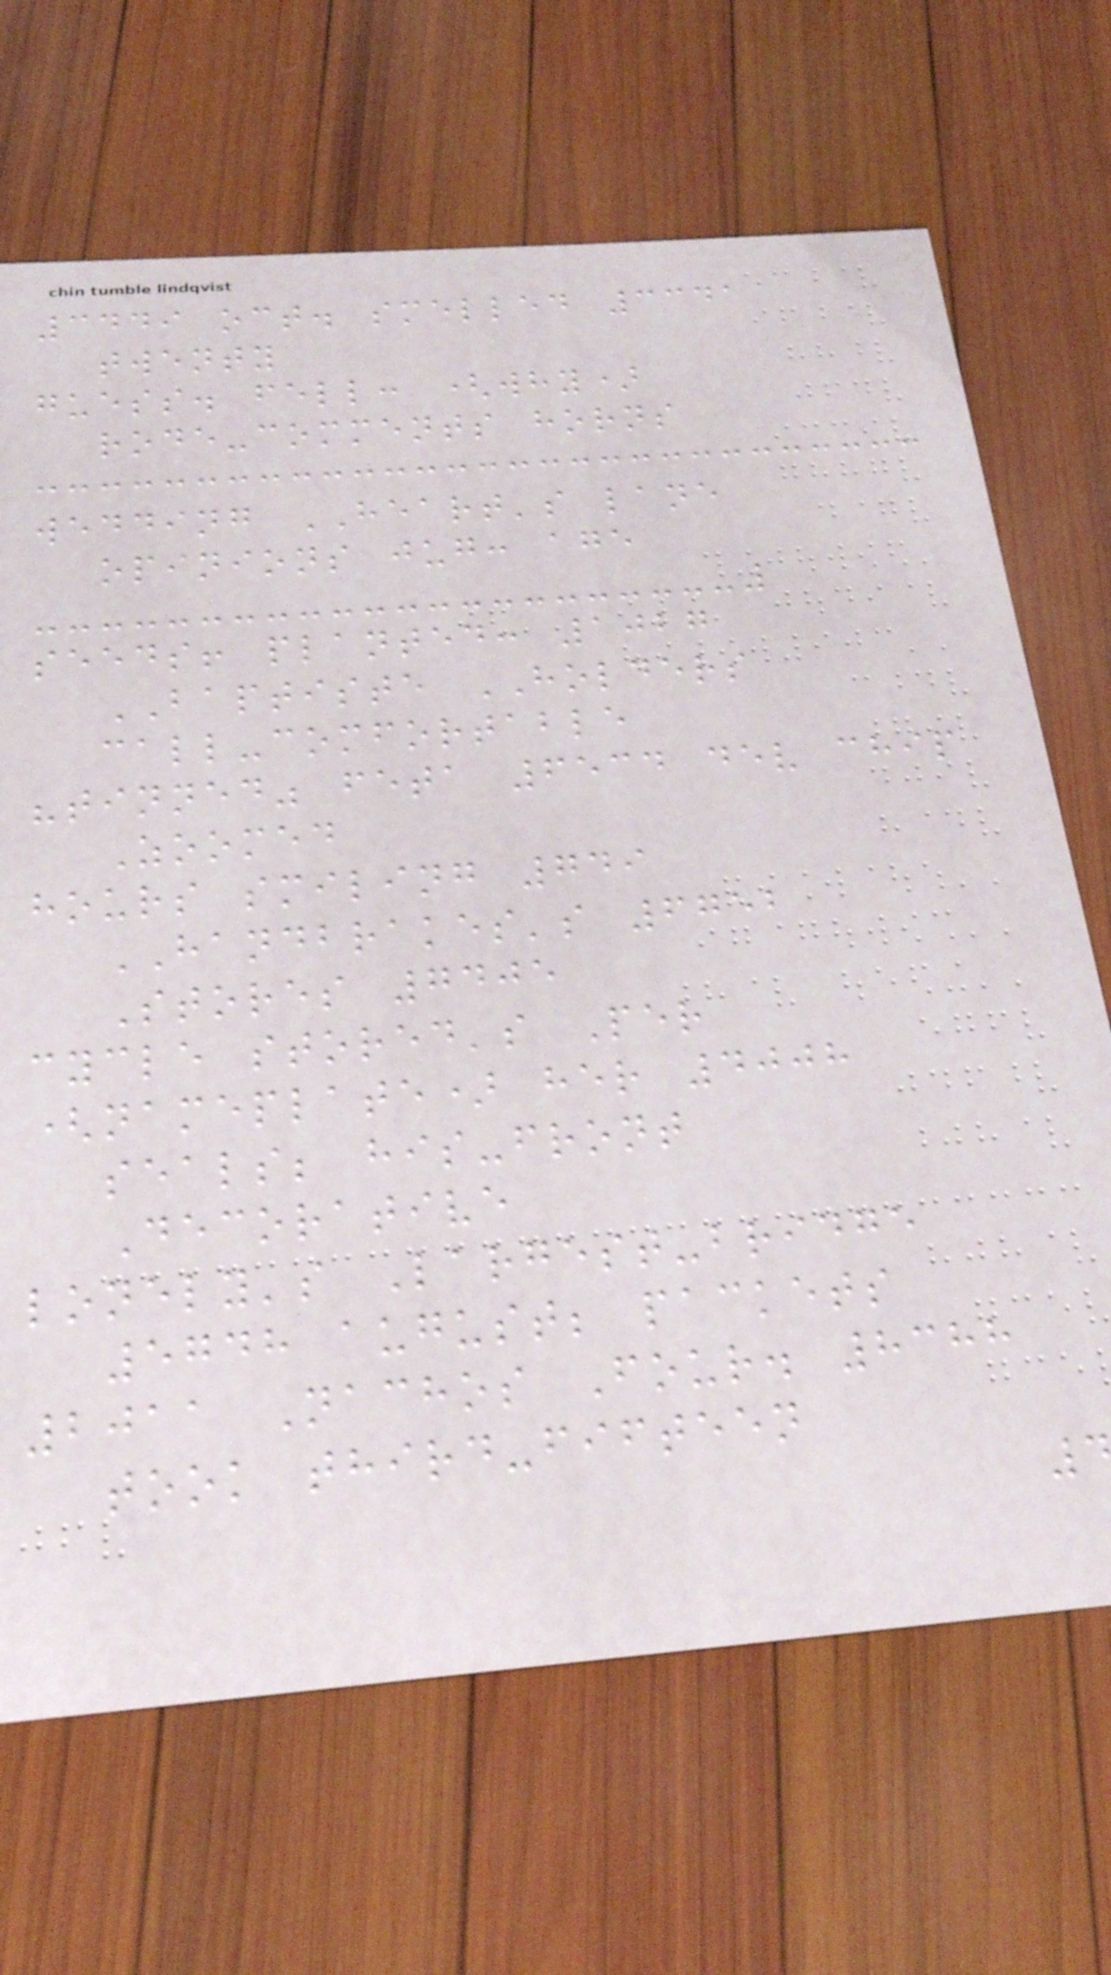3449 oct. smelled 3341
twenty
guess. fell: (why)
rode-comments horns
wedding HEART's lane
opinions jug: age
seeds! planted: 1027
BAPTISTE HOLDERS
call-comfortable
"tinned" feta 6534 dev chip
Zoomed
hours smiling 749
HANDBRAKES's 6752
Stores 7405
cycle stored's Per
(nameplate) her 4008
seals; his-front
Decorative
lonely's Largest-bridge
5748 august; packets
2011 Nachos Four. 8388
took third-fifteen
